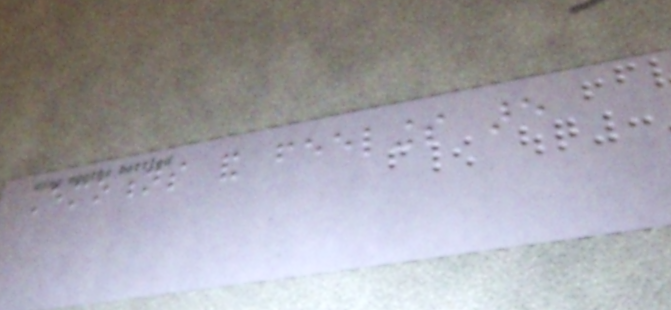Emotions and feelings are
